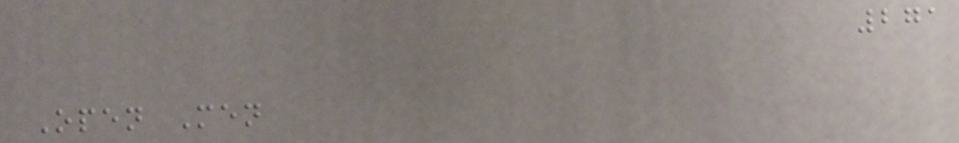271
Open Men
